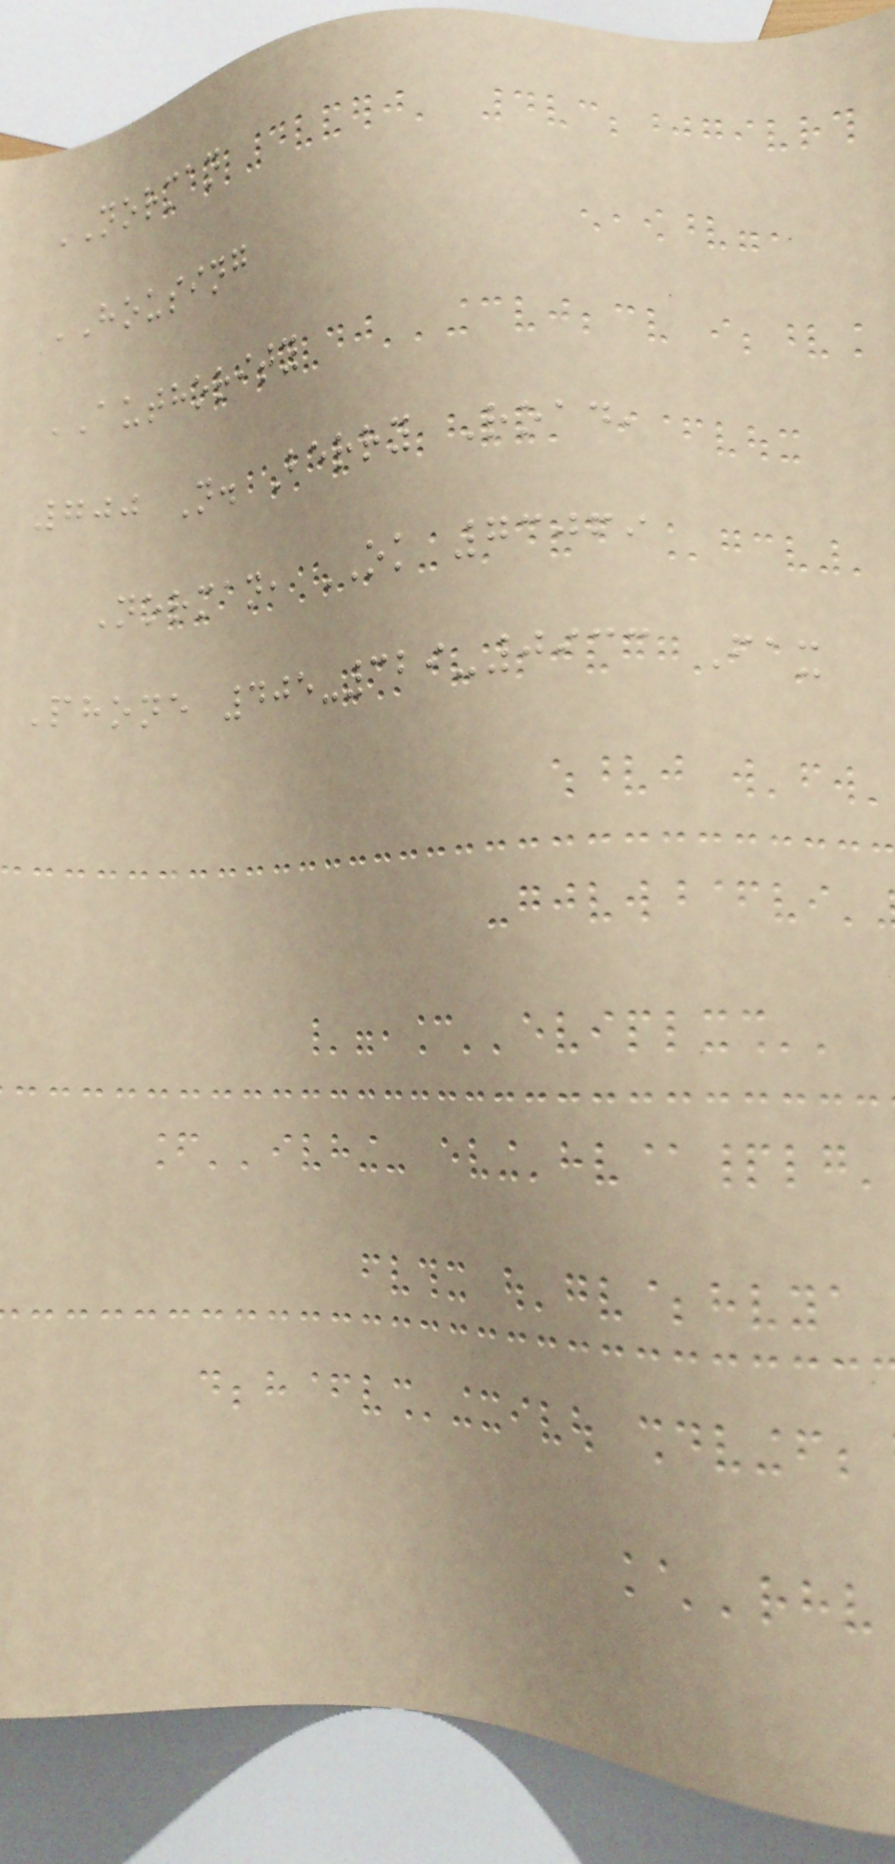NORMAN
HOUSING
AUTHORITY
700 N. Berry Road,
Norman, OK 73069
Phone 405-329-0933 Fax
